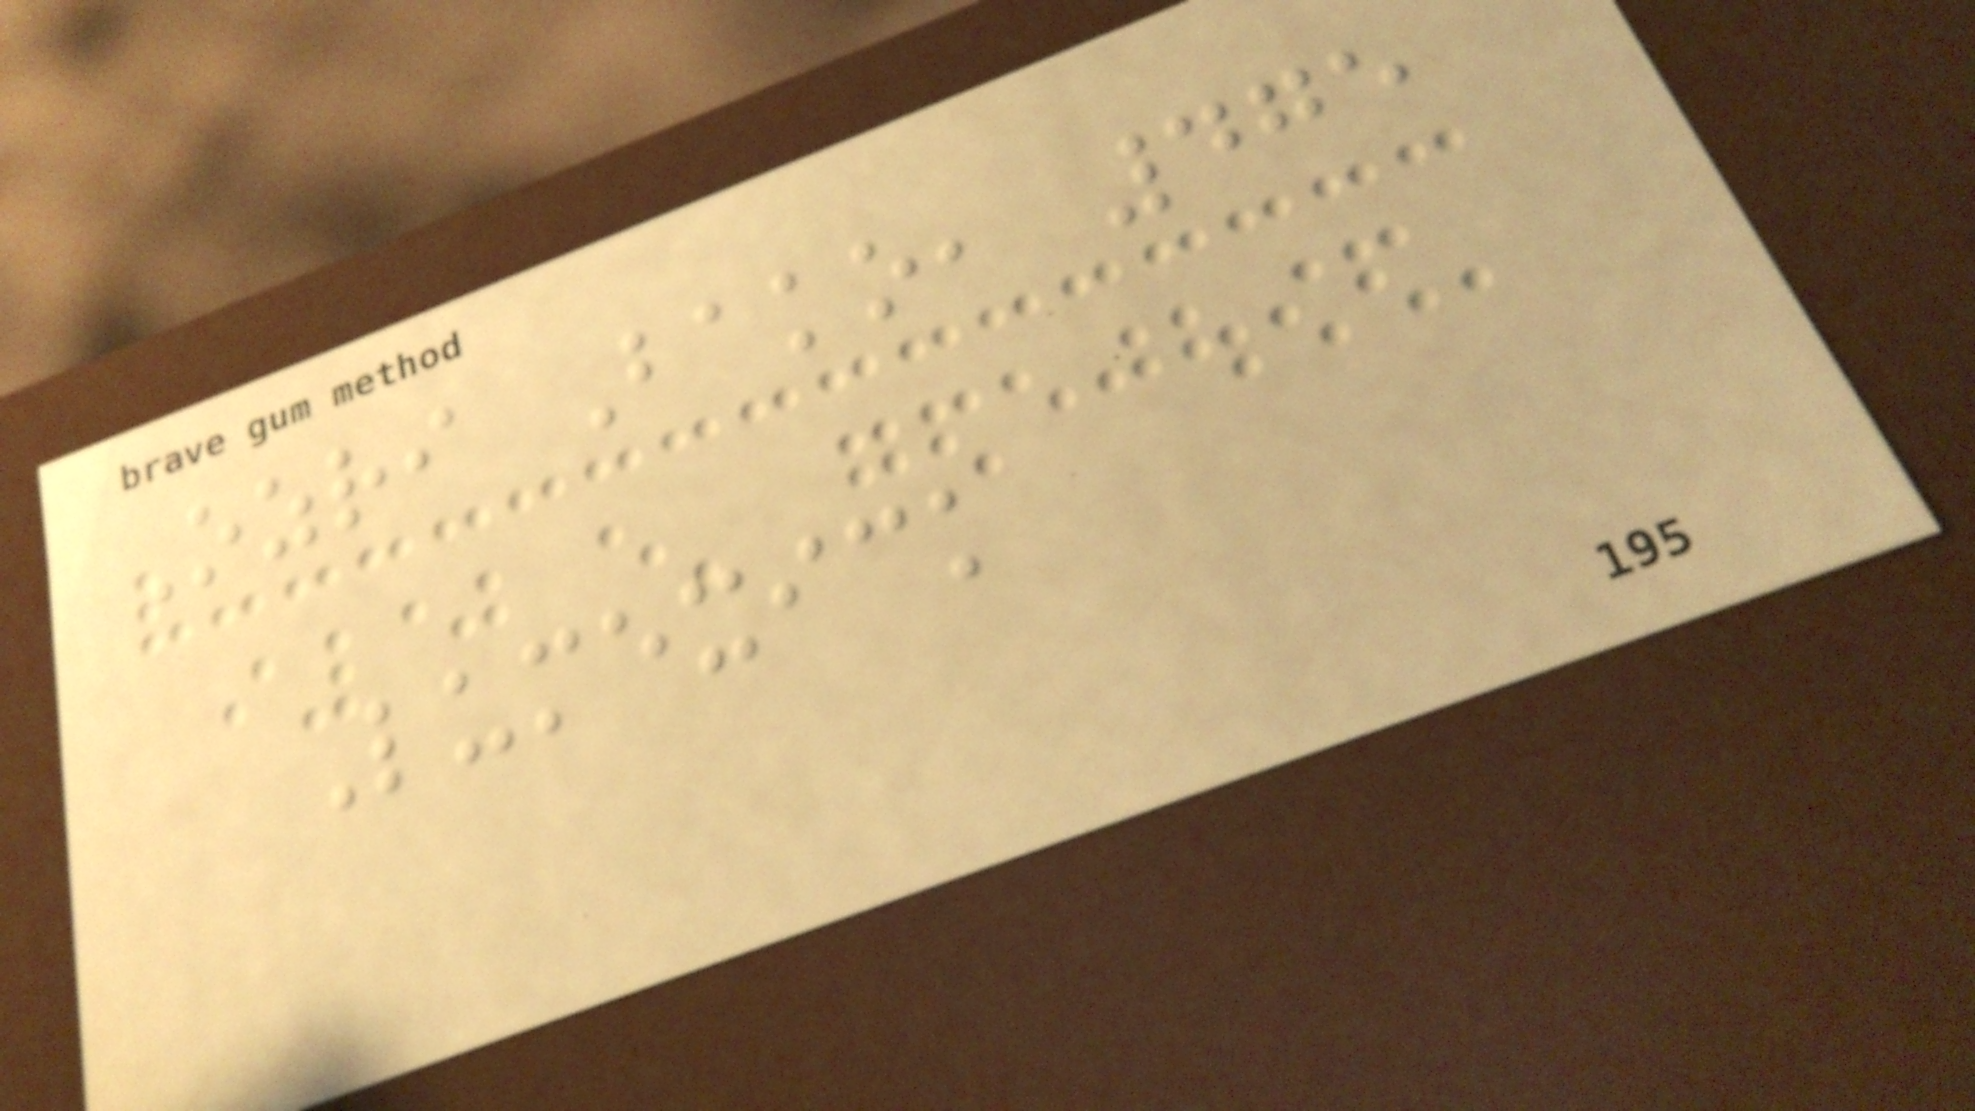Ozri Bako, 475
Lumexick
